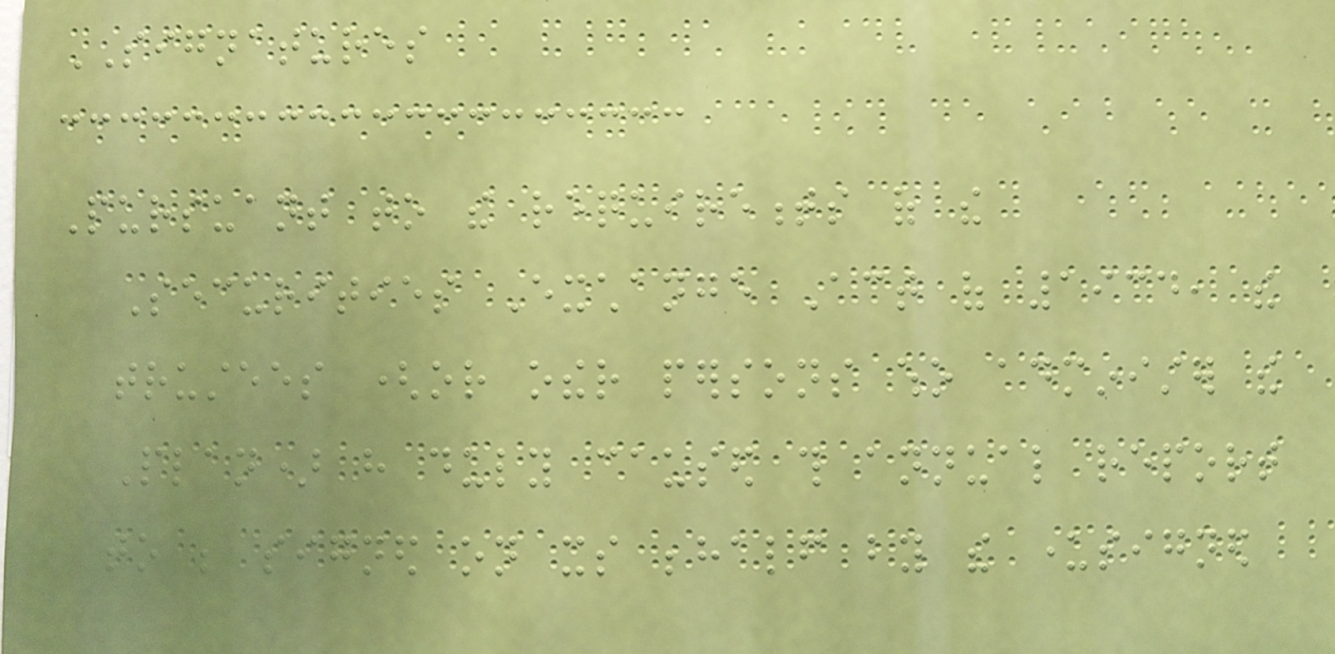SIGNATURES
Pursuant to the requirements of the
Securities Exchange Act of 1934, the
trustees (or other persons who administer the
Plan) have duly caused this annual report
to be signed on its behalf by the undersigned
